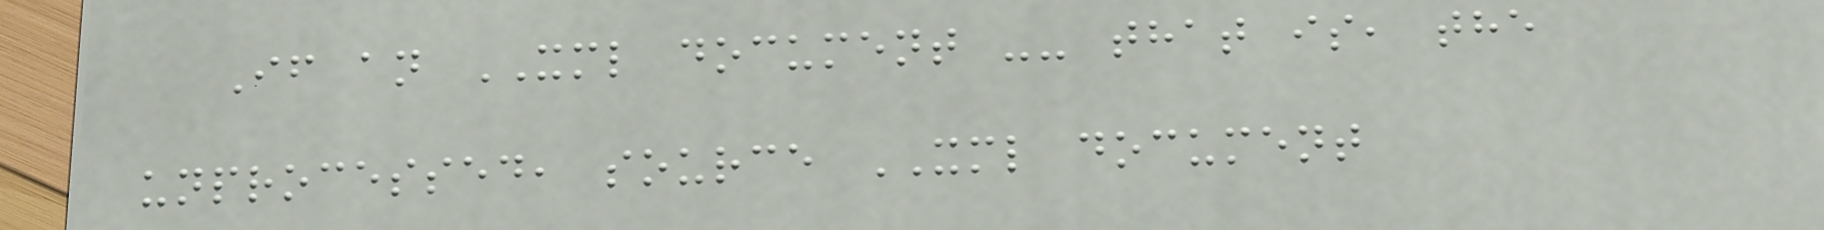If an XML document -- that is, the
unprocessed, source XML document
